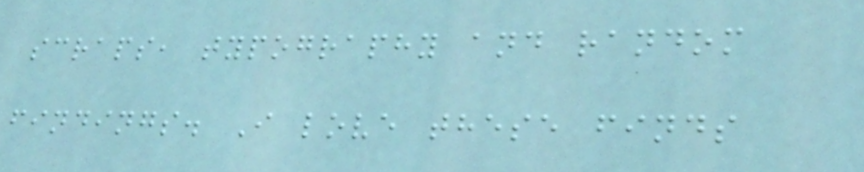scraps, typography and random
findings. I love these finds
